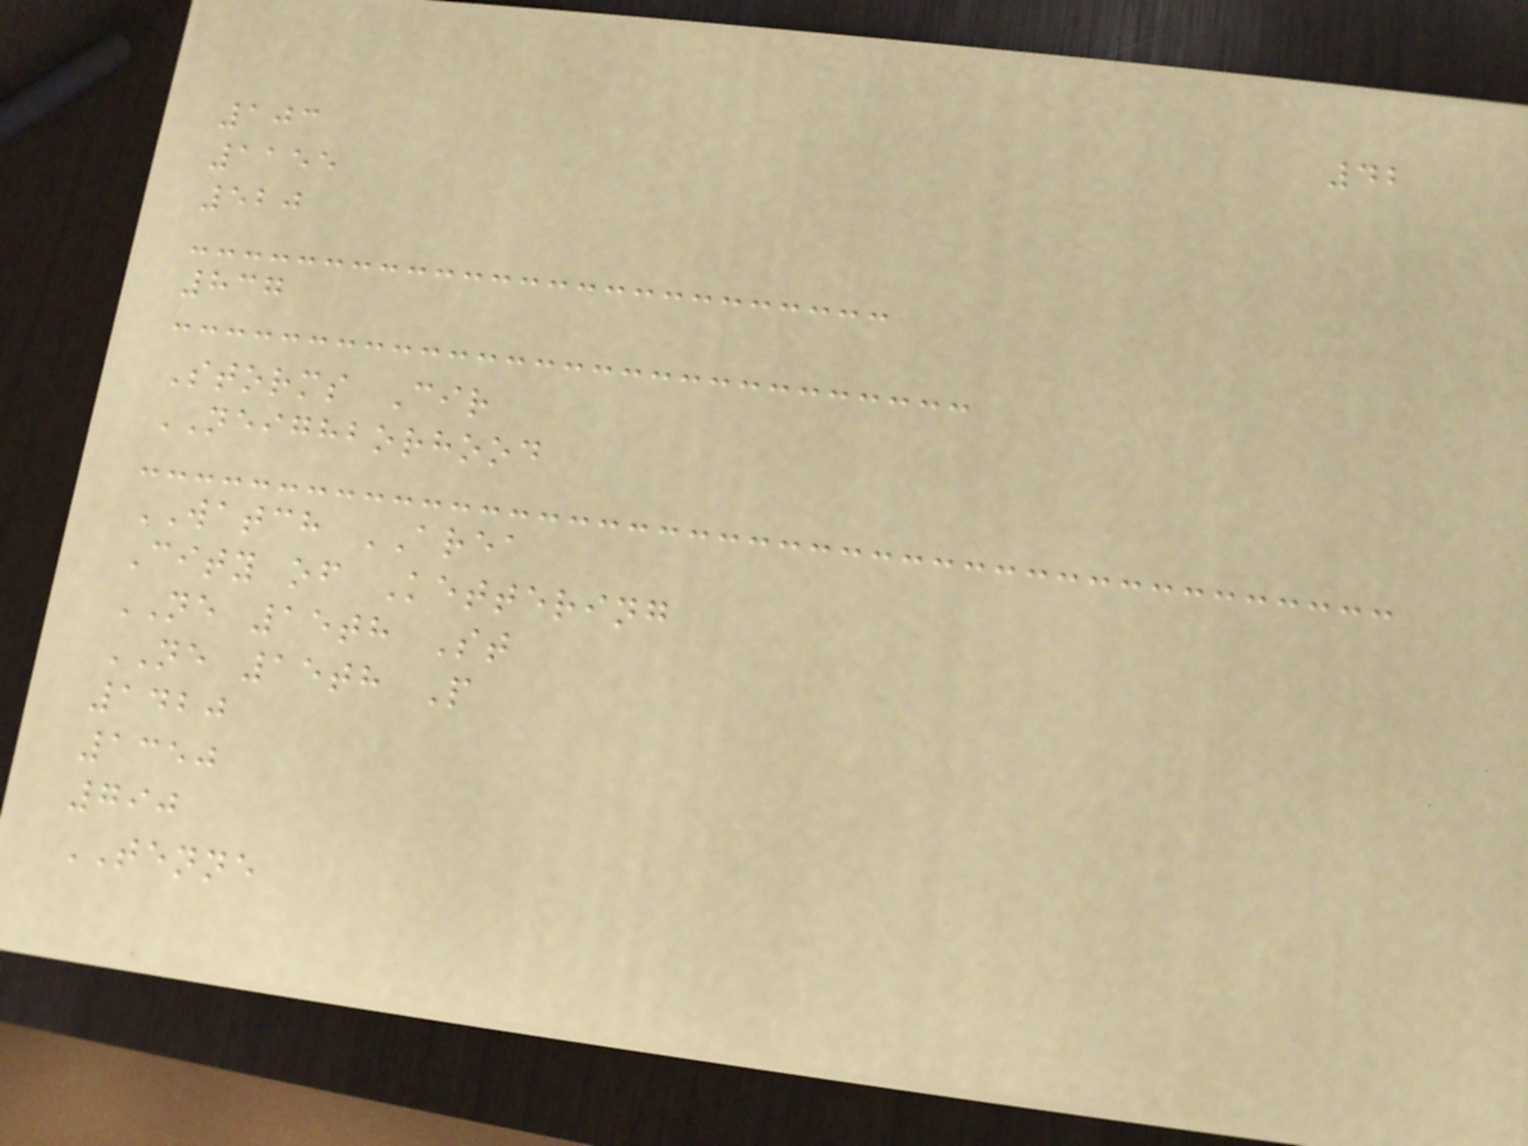42
103
1155
520
837
Storms Cir
NEIGHBORHOOD
WATCH AREA
City of Kettering
NE 15th St
NE 15th P
1420
1350
790
TENNE
